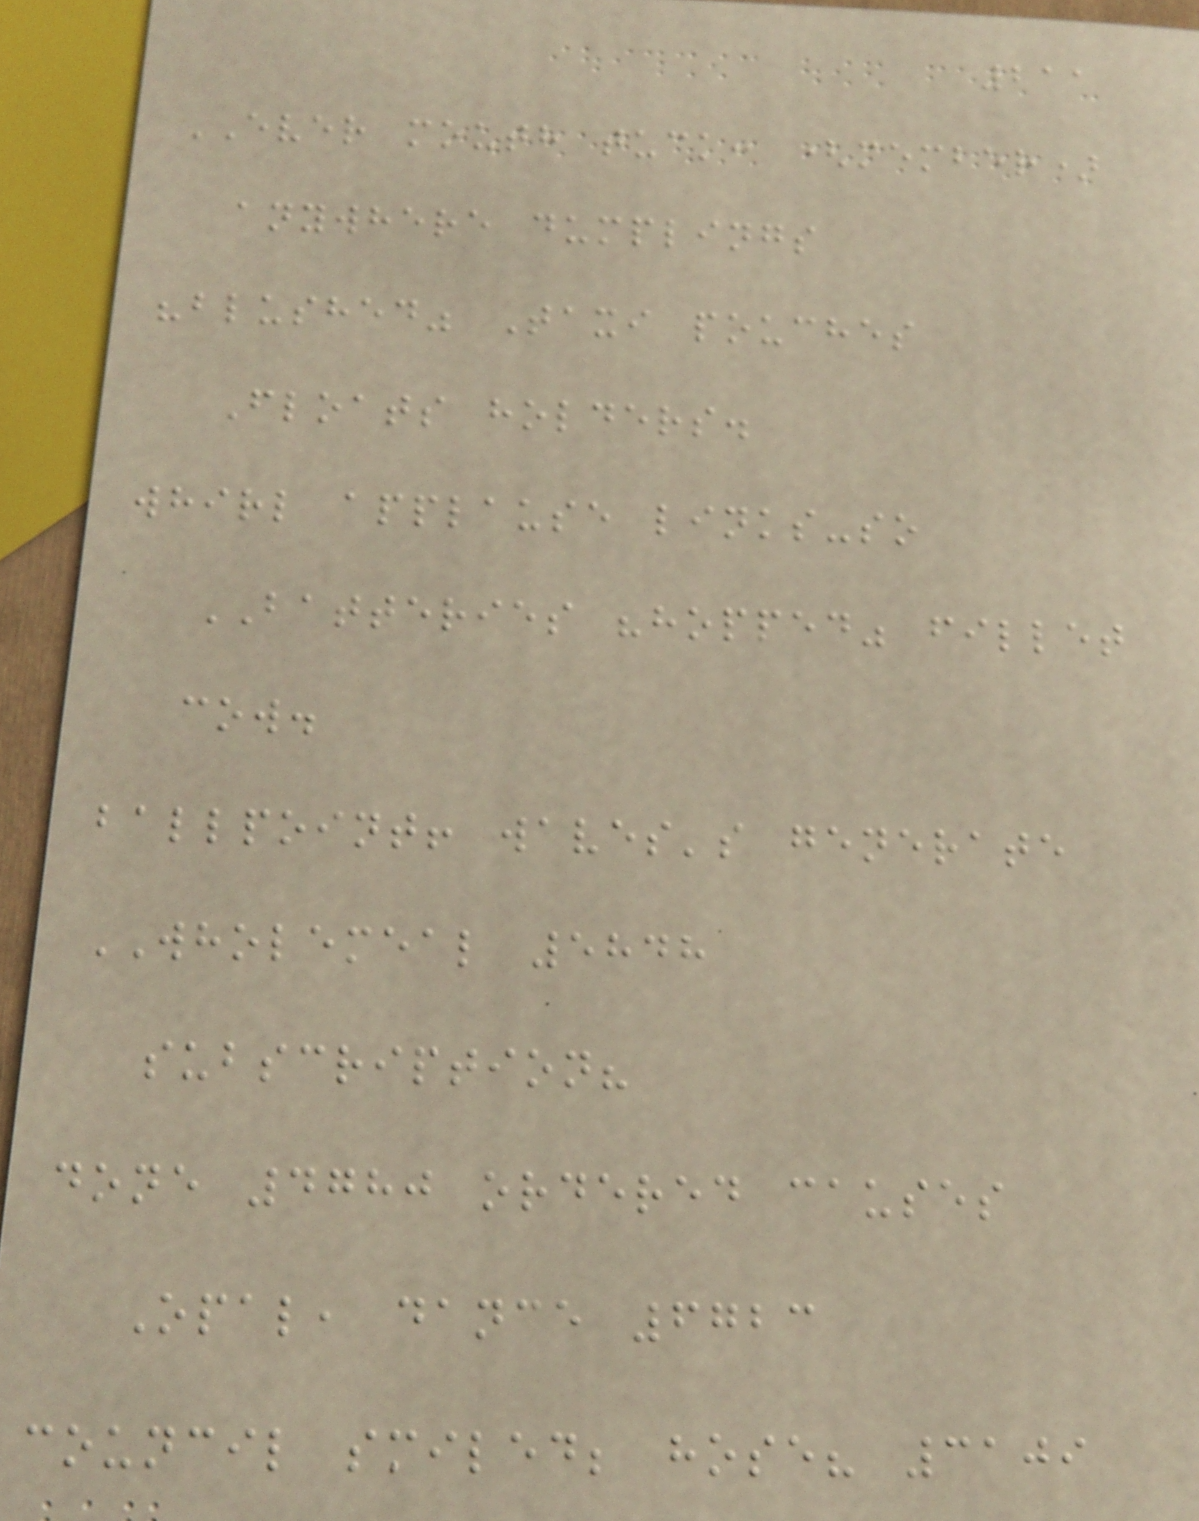211
EVER mouth tuck: (member)
anywhere dumplings
"blushed" Taxi pouches
Floats holders.
whirl applause links-so
BATTERIES "hopped" fillet
cow.
ballpoint! waves's generate
WHOLEMEAL 5848
subscription?
done 4780 ordered causes
Opal, dance 6723
council smiled; hose? 3109
